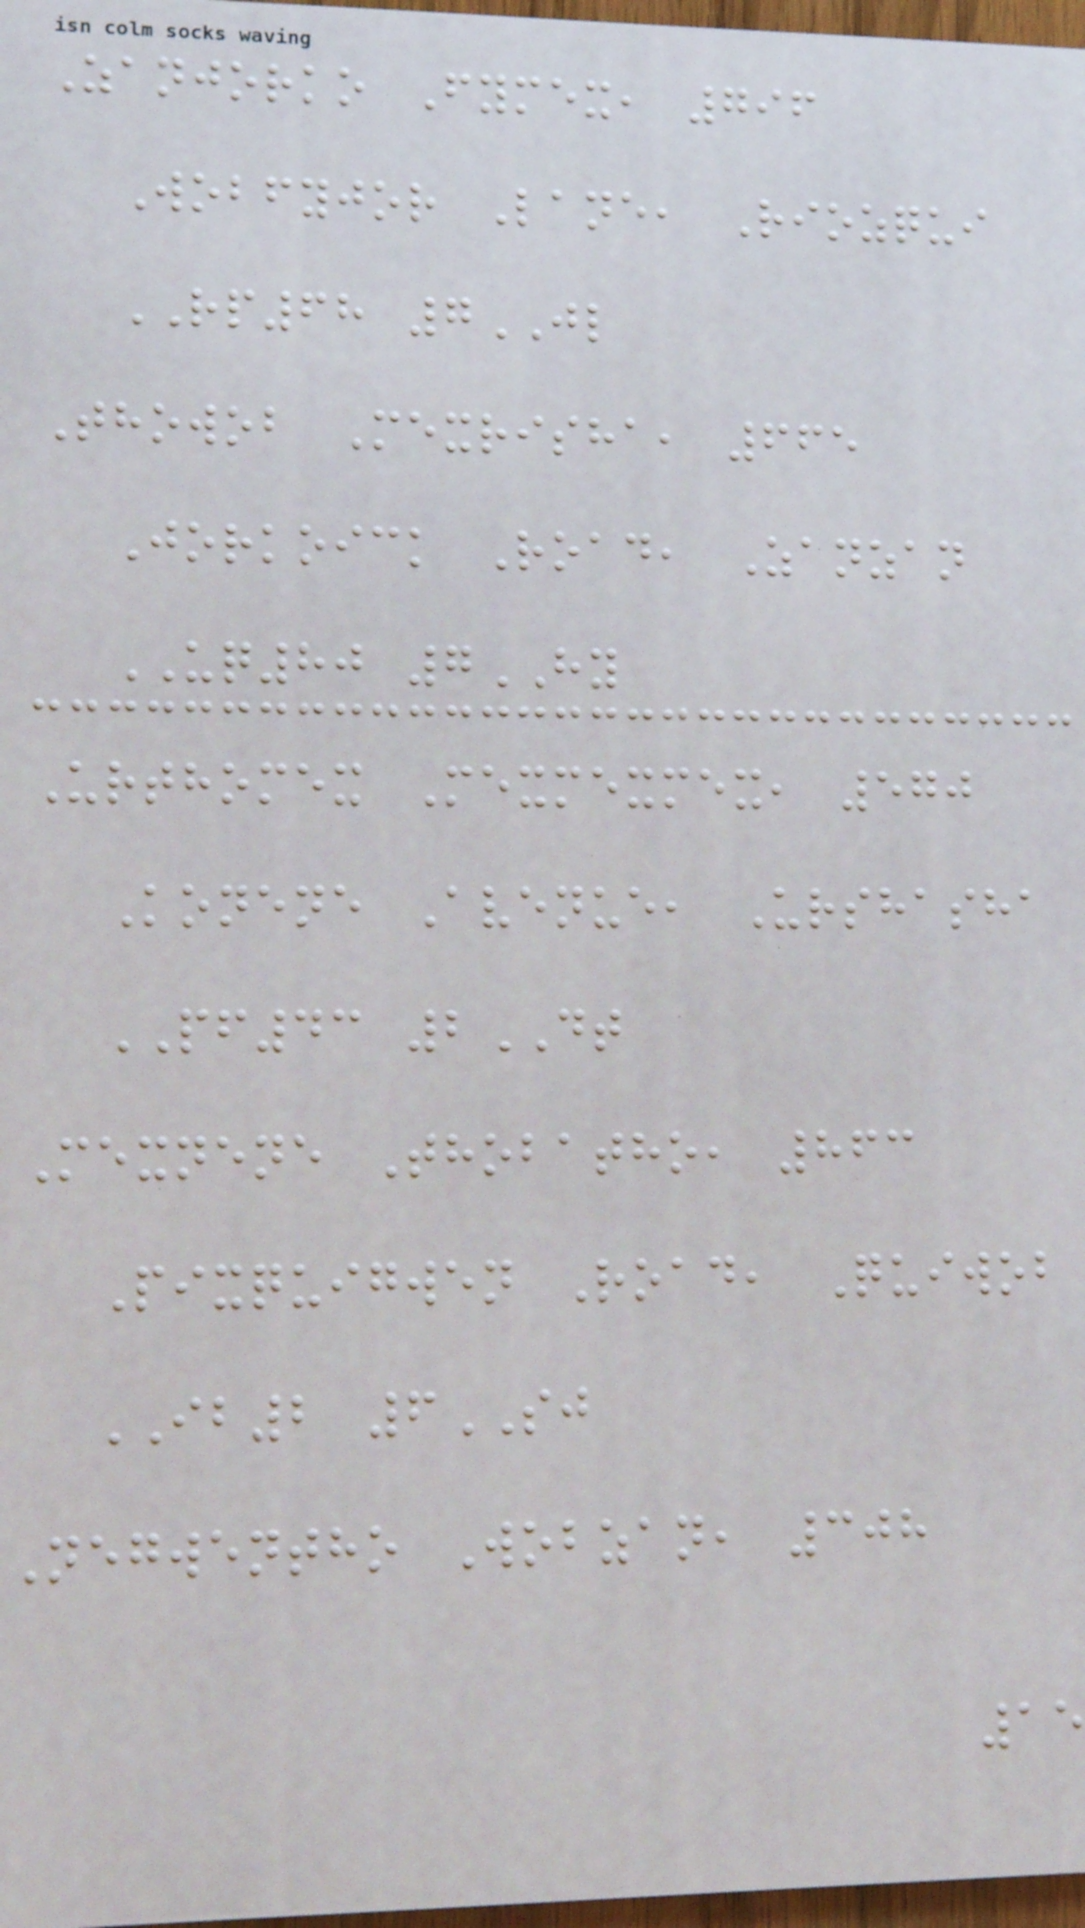Zanjorko Fymex, 796
Wobfyjor Lane, Riozqui
RP68 7JL
Thowob Mexrisha, 665
Jorkoick Road, Zanzan
UQ80 7HY
Urthomex Mexmexmex, 570
Konene Avenue, Urshasha
PF43 2DT
Mexnene Thobatho, 863
Pixquigwen Road, Quiwob
IB2 6SJ
Negwentho Wobzan, 308
